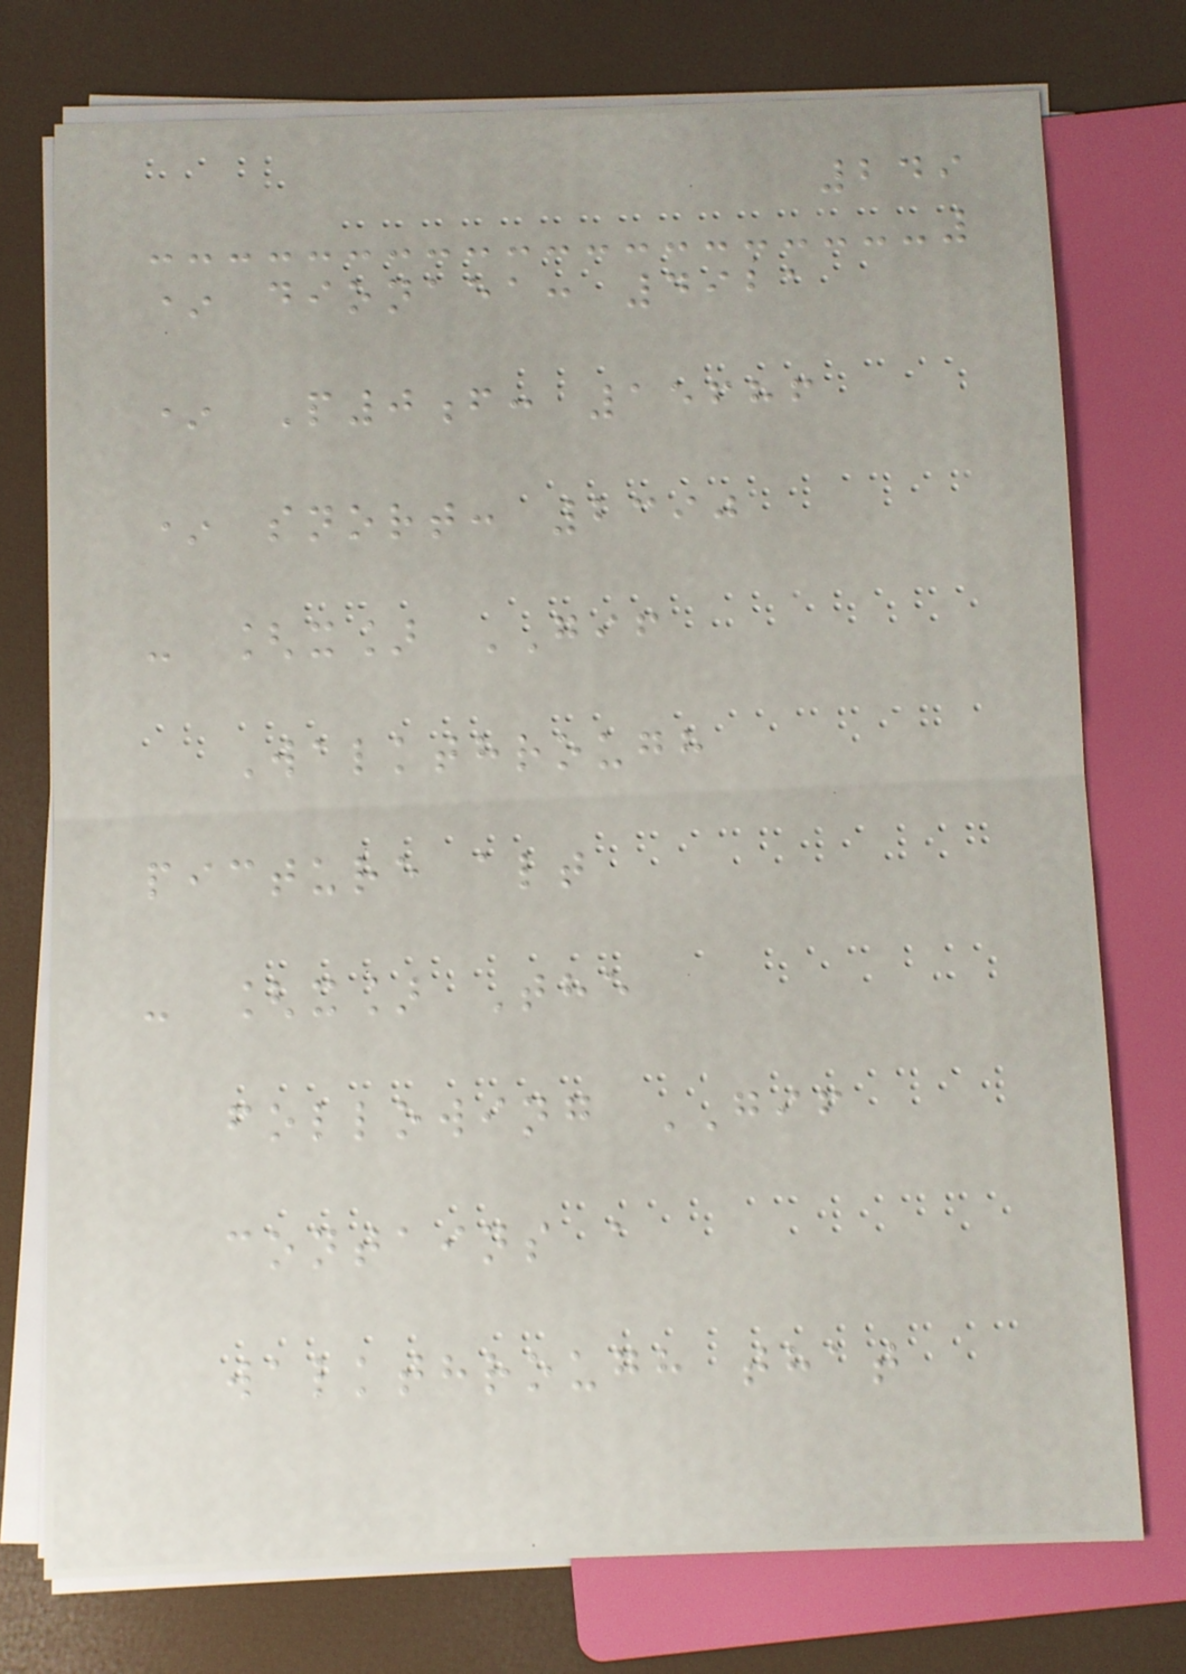249
* dionaea: 4921
* P0f: 15686
* snort: 2390
- [x] GIF
Walkthrough
picture alt
- [x] The
following GIF
contains a
walkthrough that
